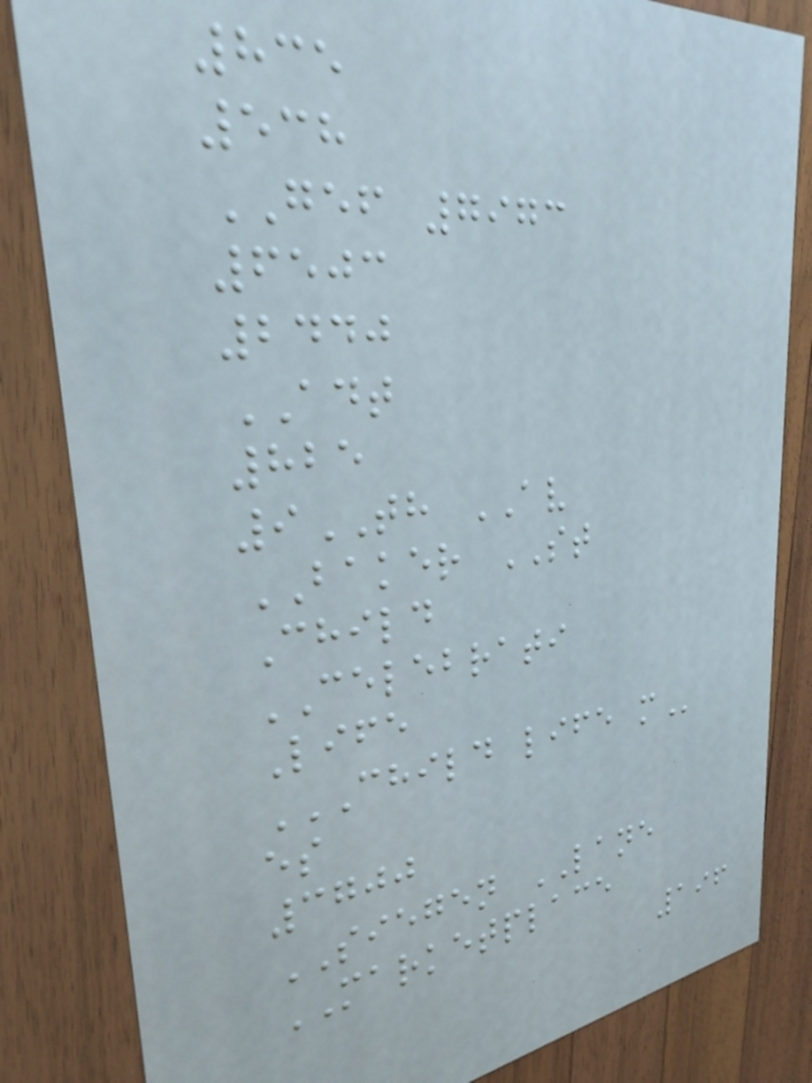835
538
GEF 7973
6503
2440
ADT
825
9TH AV
BAKER ST
Child
CELEBRATI
Life
CHILD LIFE M
es
3700
SIEGEN LANE
MARKETPLACE
196
